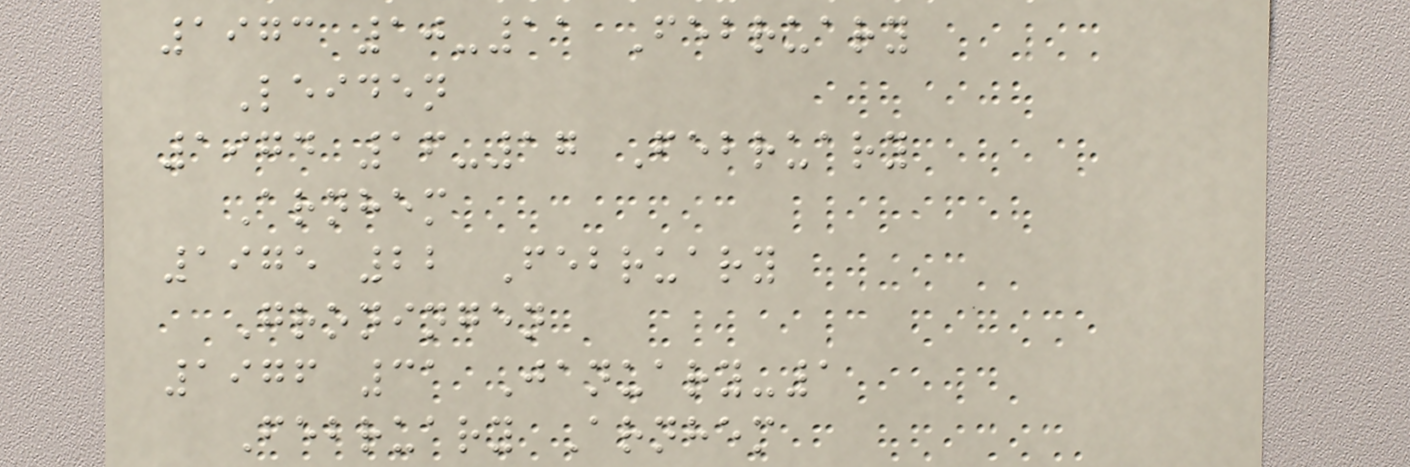1973 10-11 February
Leiden
1974 16-17 February
Arnhem
1975 22 February
Groningen
1976 31 January-1
February Arnhem
